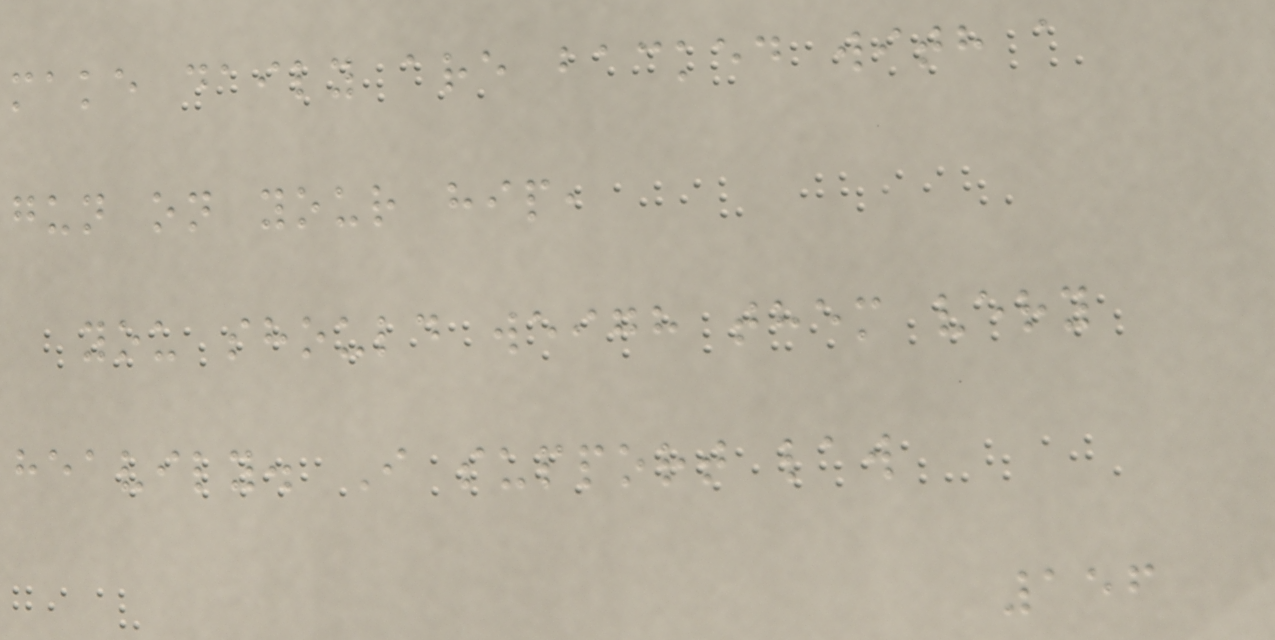make daily are backed with a
gun on your hip,
you should weigh them very
heavily. I support law
156
